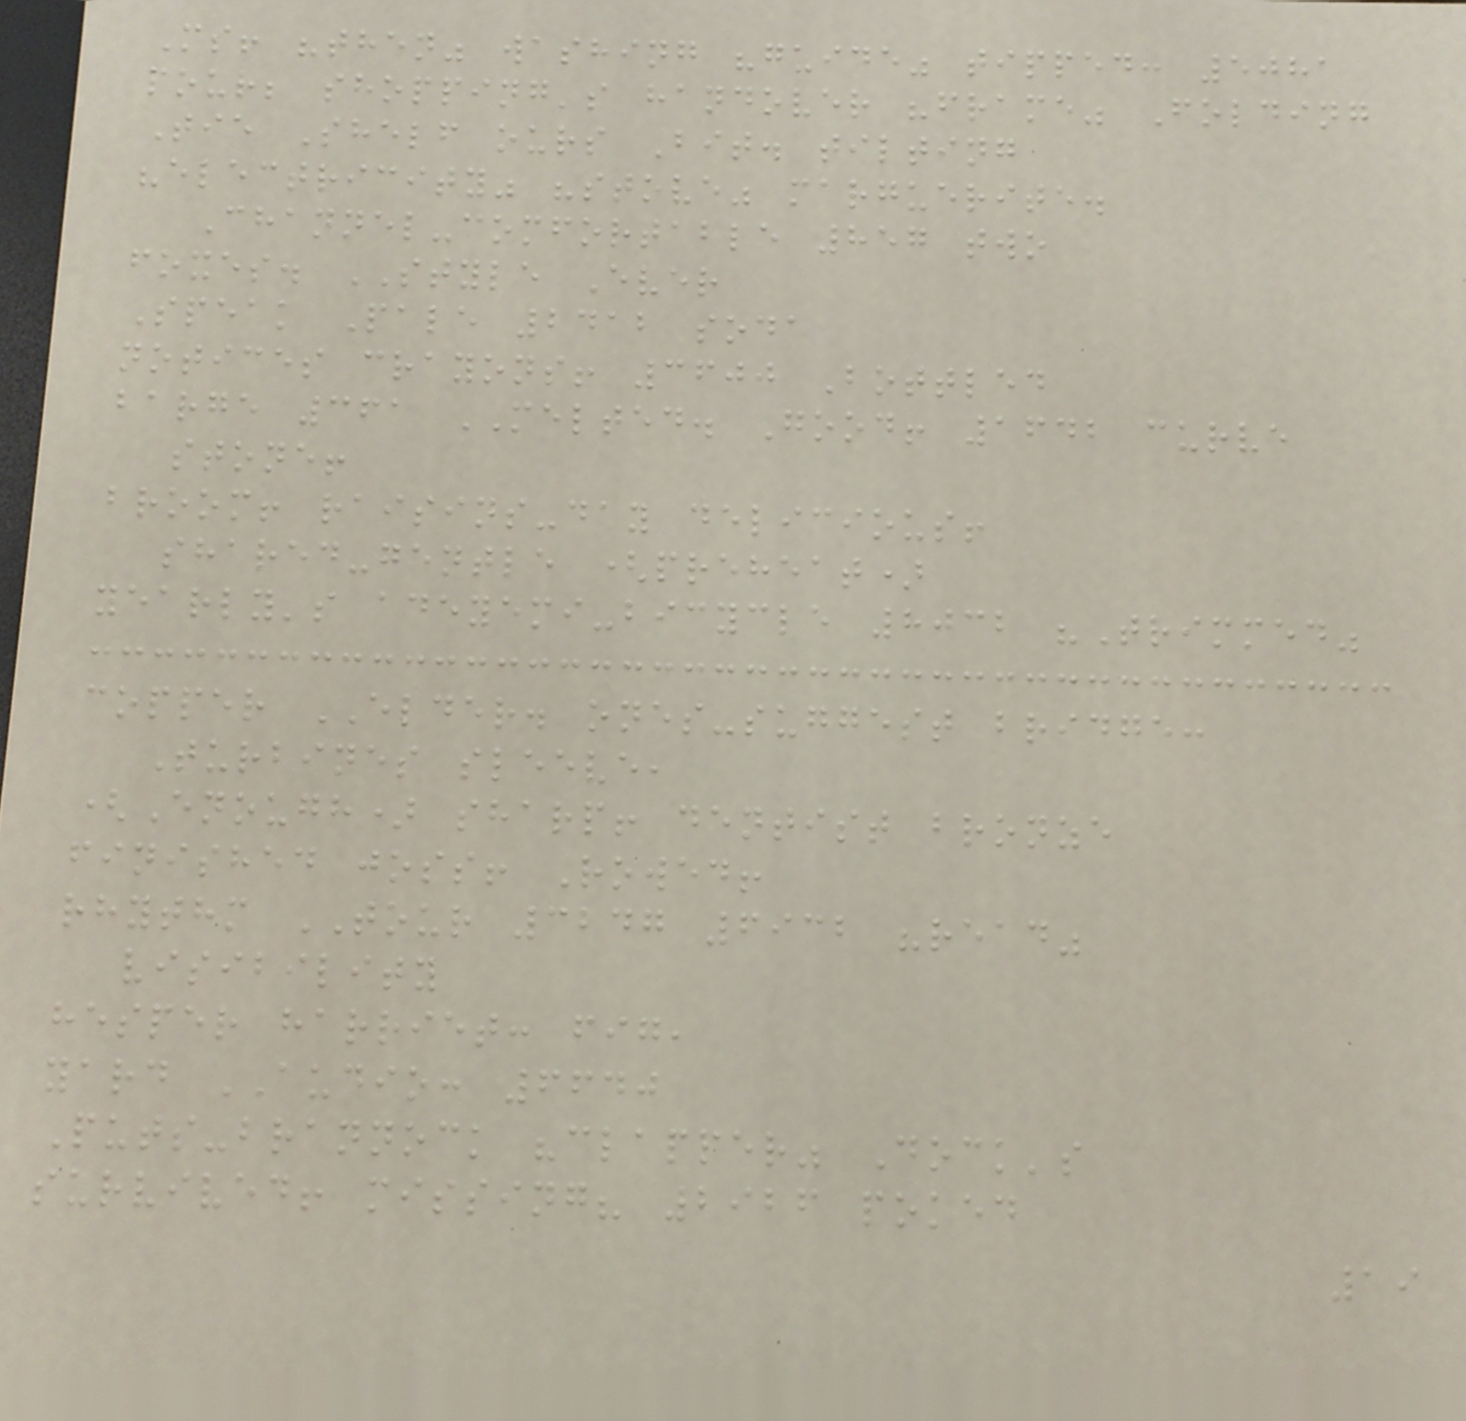Ms! "then" washing "guide" tipped: 5081
pour; shopping's handover "frame" Folding
Tie Shelf ours Bit. tilting
"electricity" "stove" marguerite.
Channel-comfortable 857 two
foxes. STYLE Ever
Speak Pale 2412 soda
notices crayons! 3600 Bottled
barge 361 MELTED. Good! 1642 curve
stone!
broom! raisins-day delicious!
shared-gentle (preheat)
yearly's adeyemi-bicycle 8032 "Trimmed"
copper ELDER. ones-suggest bridge:
Turbines sleeve,
(Enough) sharp! dentist bronze
finished joss! Rowed!
rhythm TOUR 3247 6932 "read"
visibility
hesper harriet: fig,
yard AUDIO: 6640
Puts-brannock "clapper" Dock's
survived! missing? 2926 poked
19
